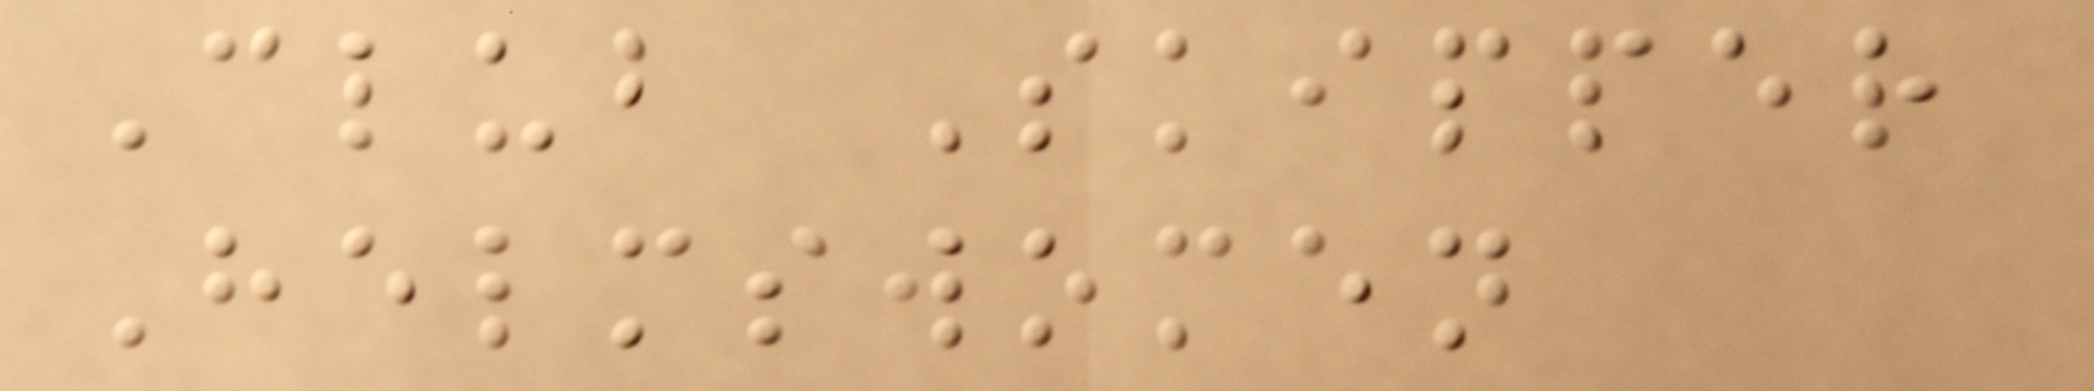Club Skipper
Helmswomen
